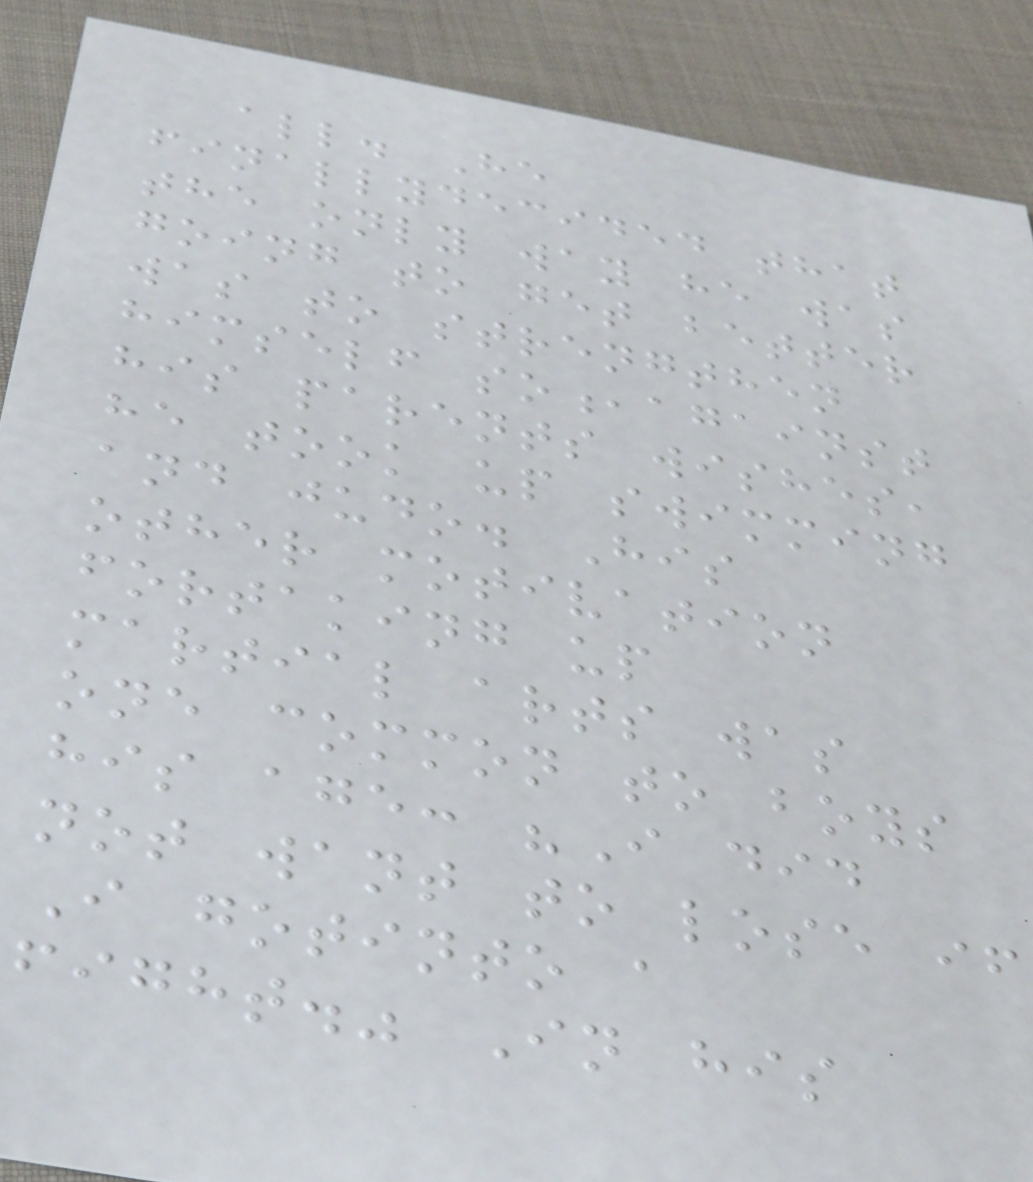all. He
finallydecided that
the only way he was
going to get better
was to strengthen
himself so,against
his parents wishes,
he took up swimming
and judo. His
other motivation
fortaking up
martial arts was
one common to boys
his age: "I did
not want to lose if
I gotinto a
fight." In his
